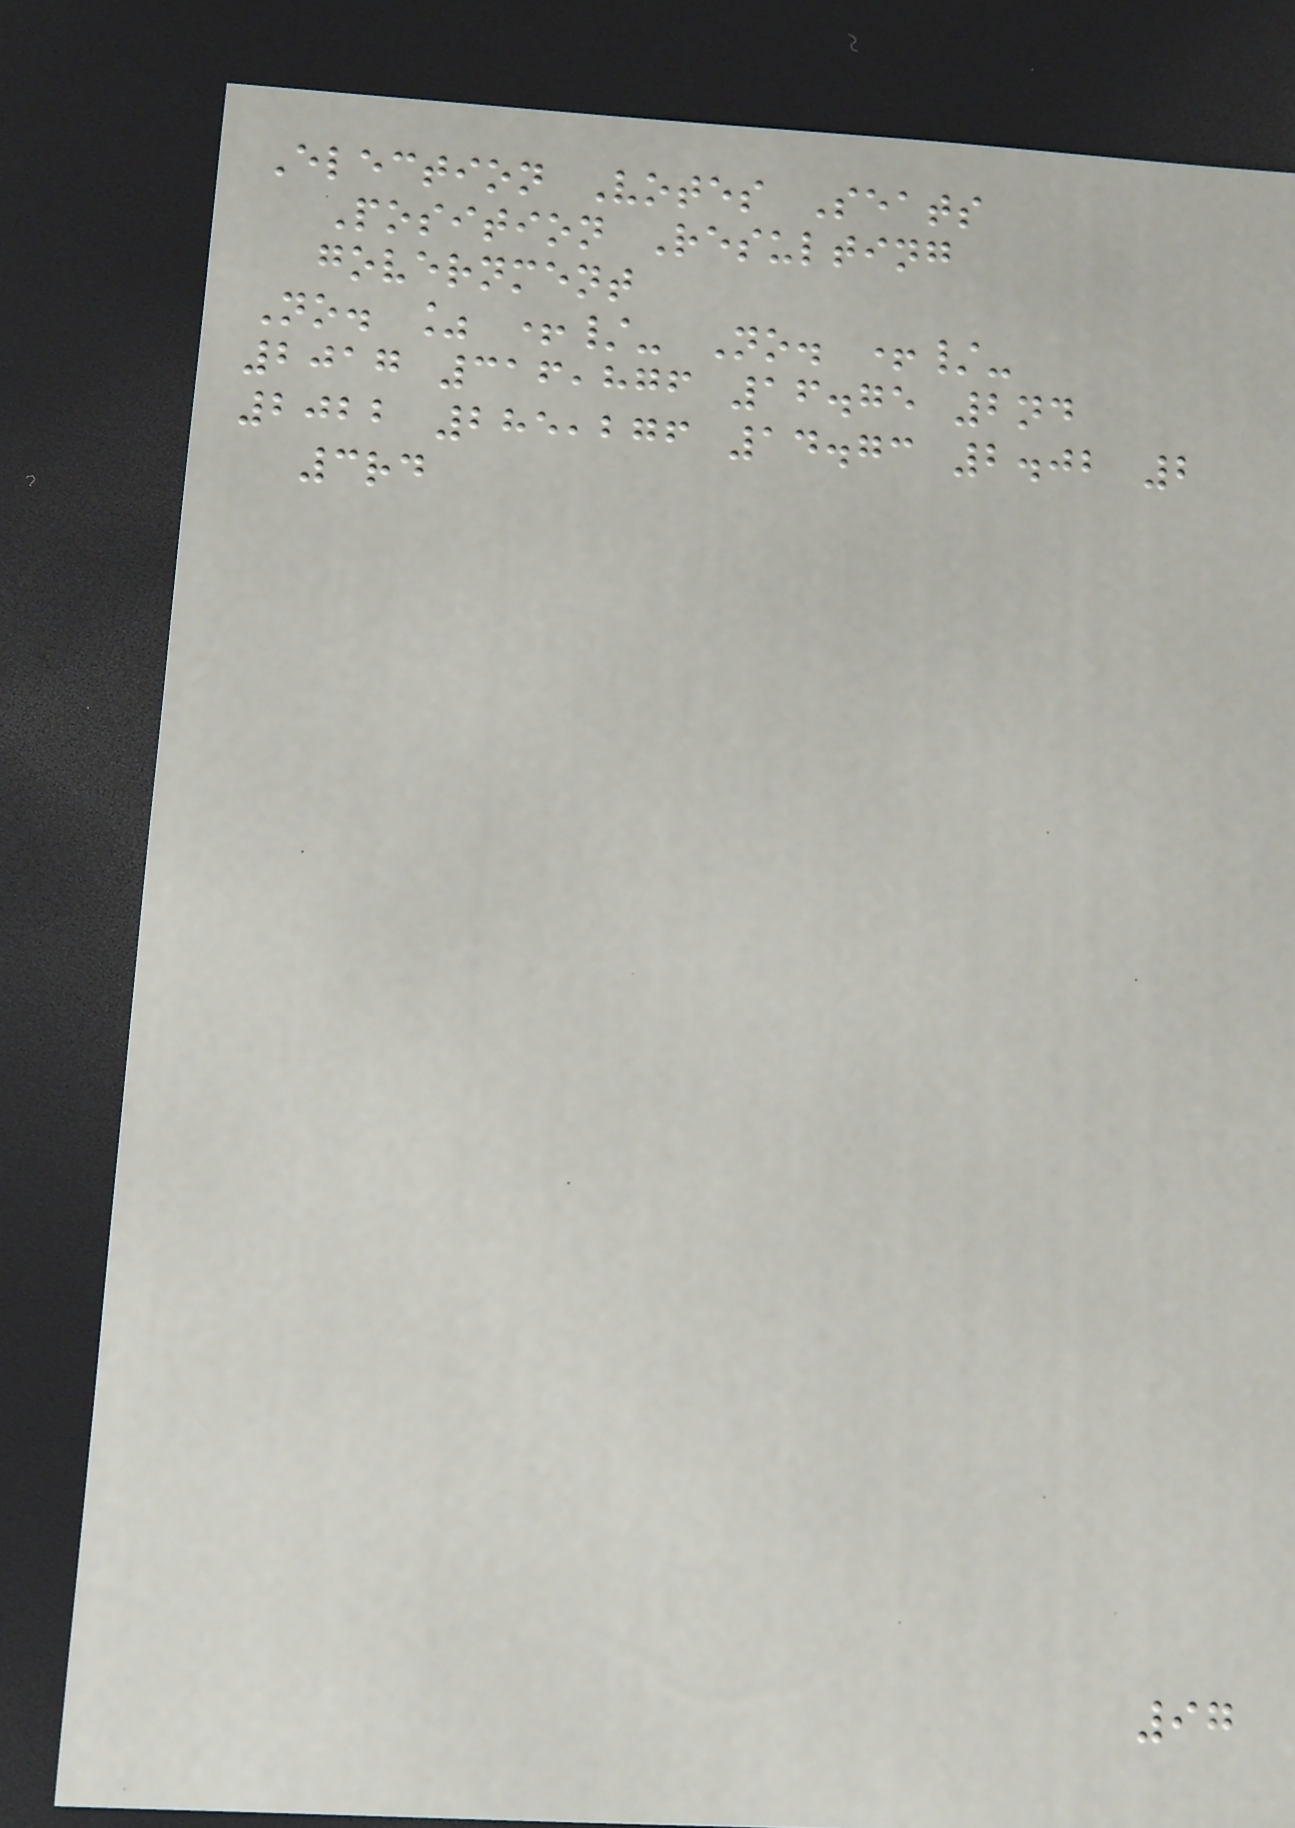Election Votes Seats
Position Resulting
government
No. % +/- No. +/-
2017 316,876 16.75 2nd
2022 285,276 14.73 2.02 2
3rd
97
